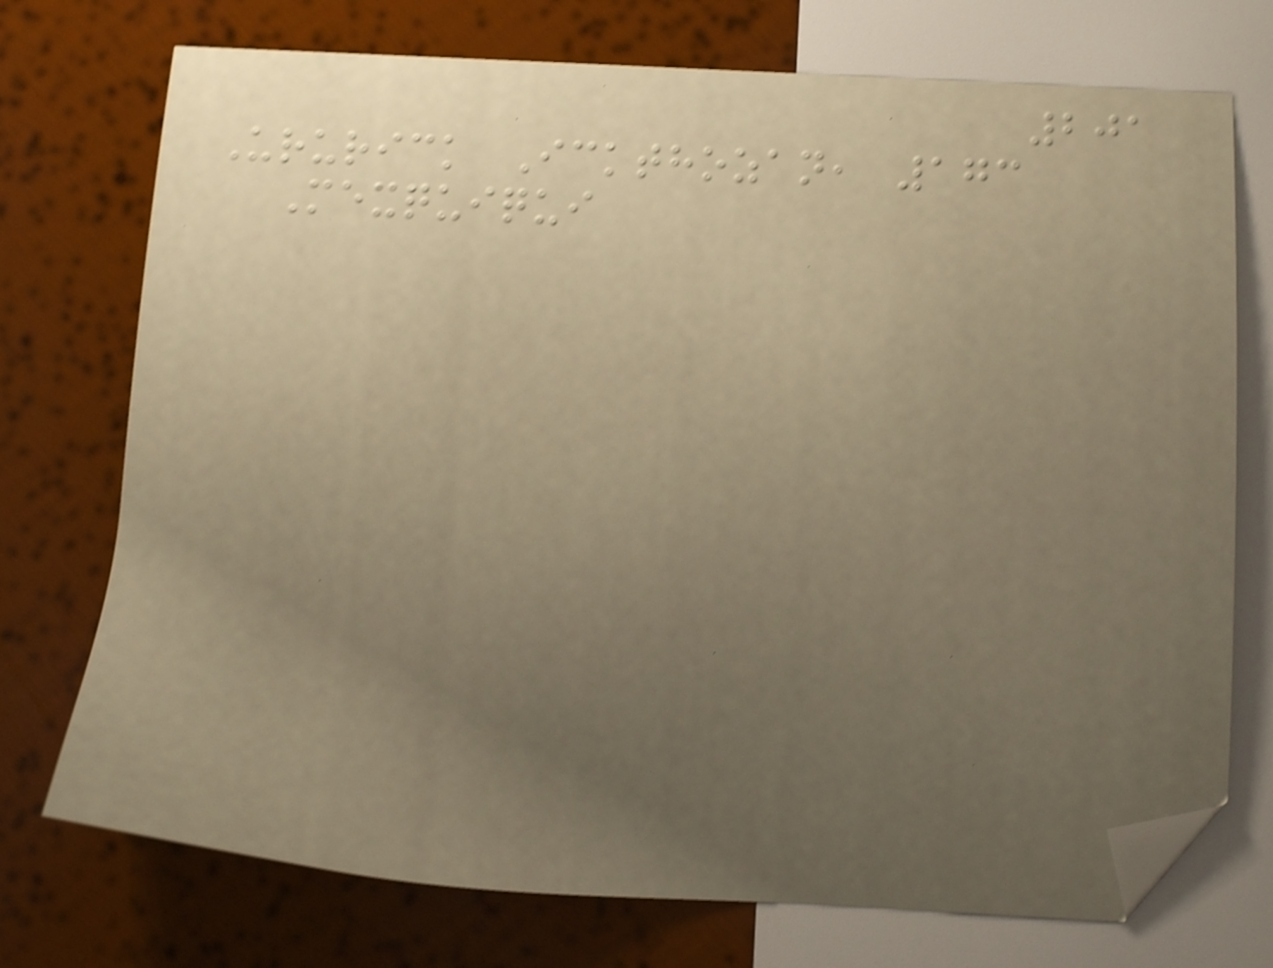201
Ururick Ickthozan, 173
Mexquiqui
